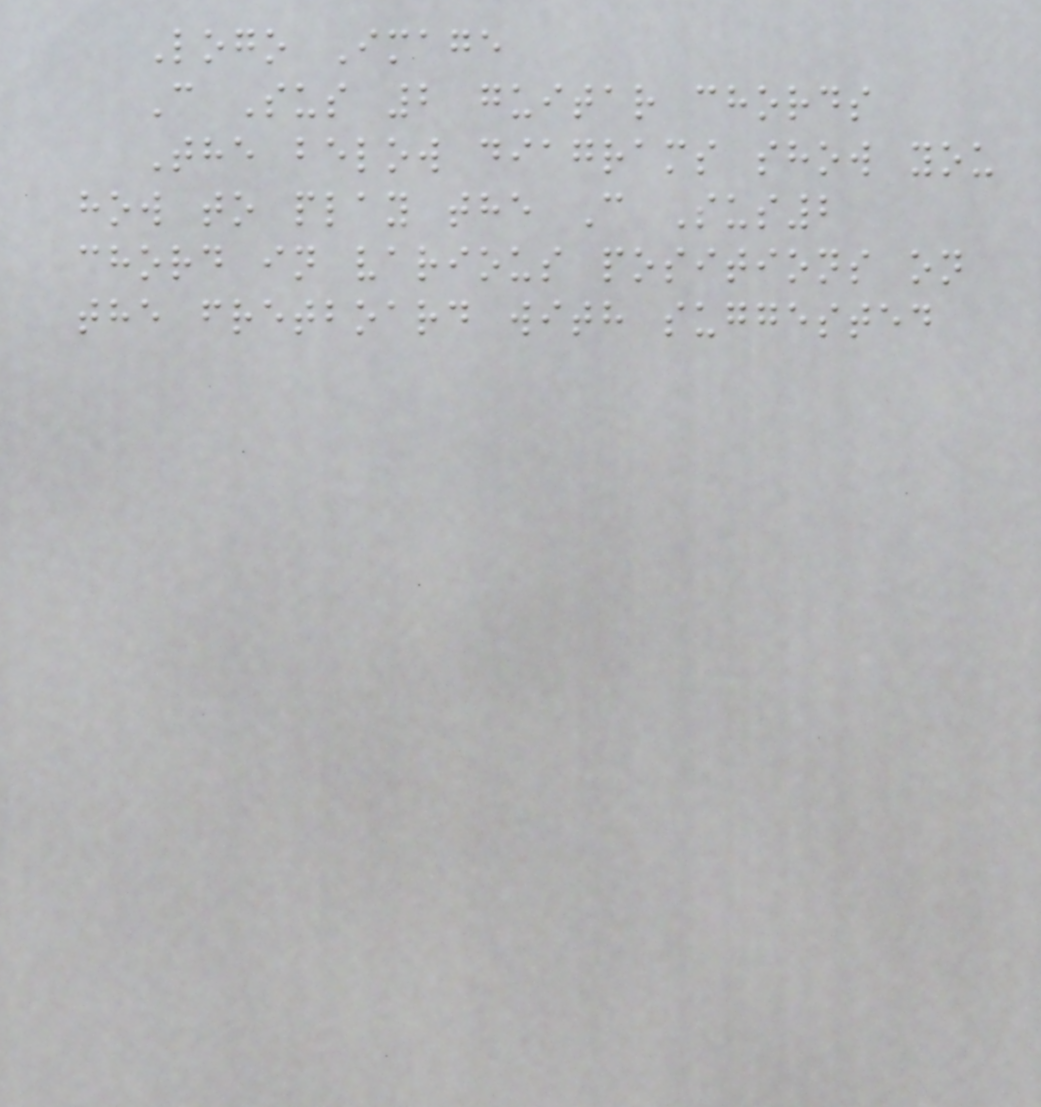Logo Image
C Sus 2 guitar chords
The below diagrams show you
how to play the C Sus2
chord in various positions on
the fretboard with suggested
